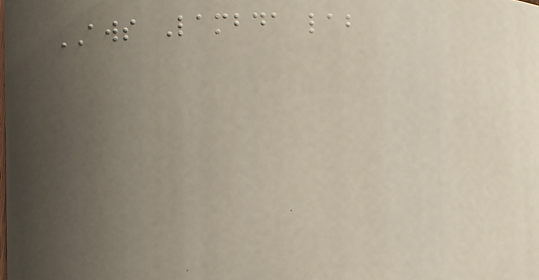AWS Lambda lab
